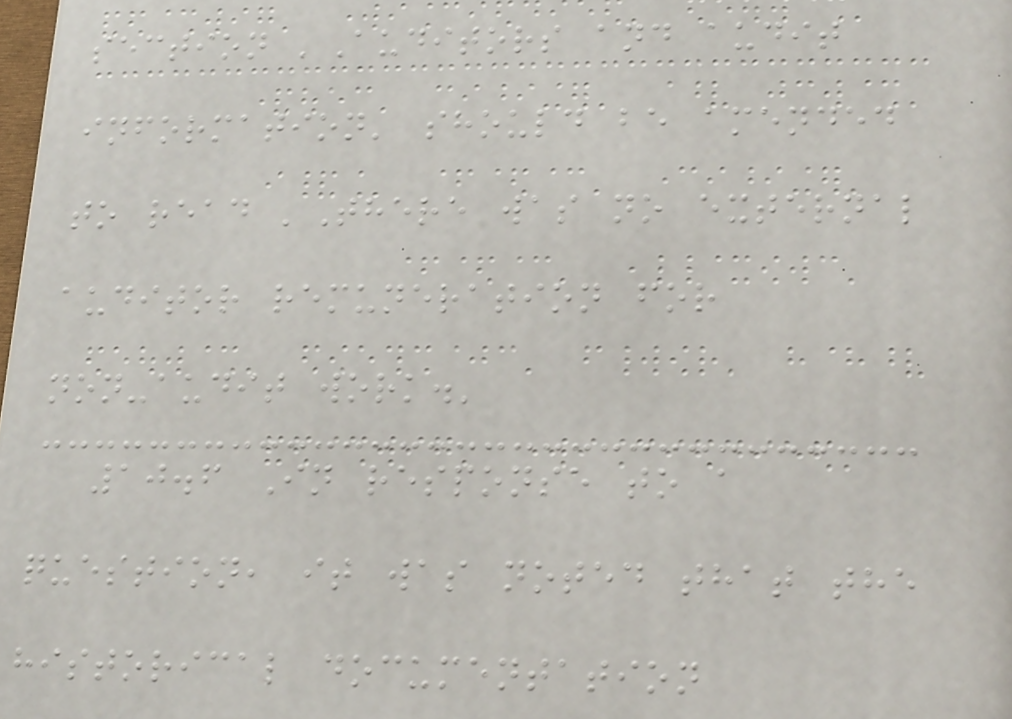section 'Auditors and audit
information' should be amended
to read 'There was no external
auditor remuneration for
non-audit work.'
10.6 In response to a
question, it was noted that the
historical documentation
